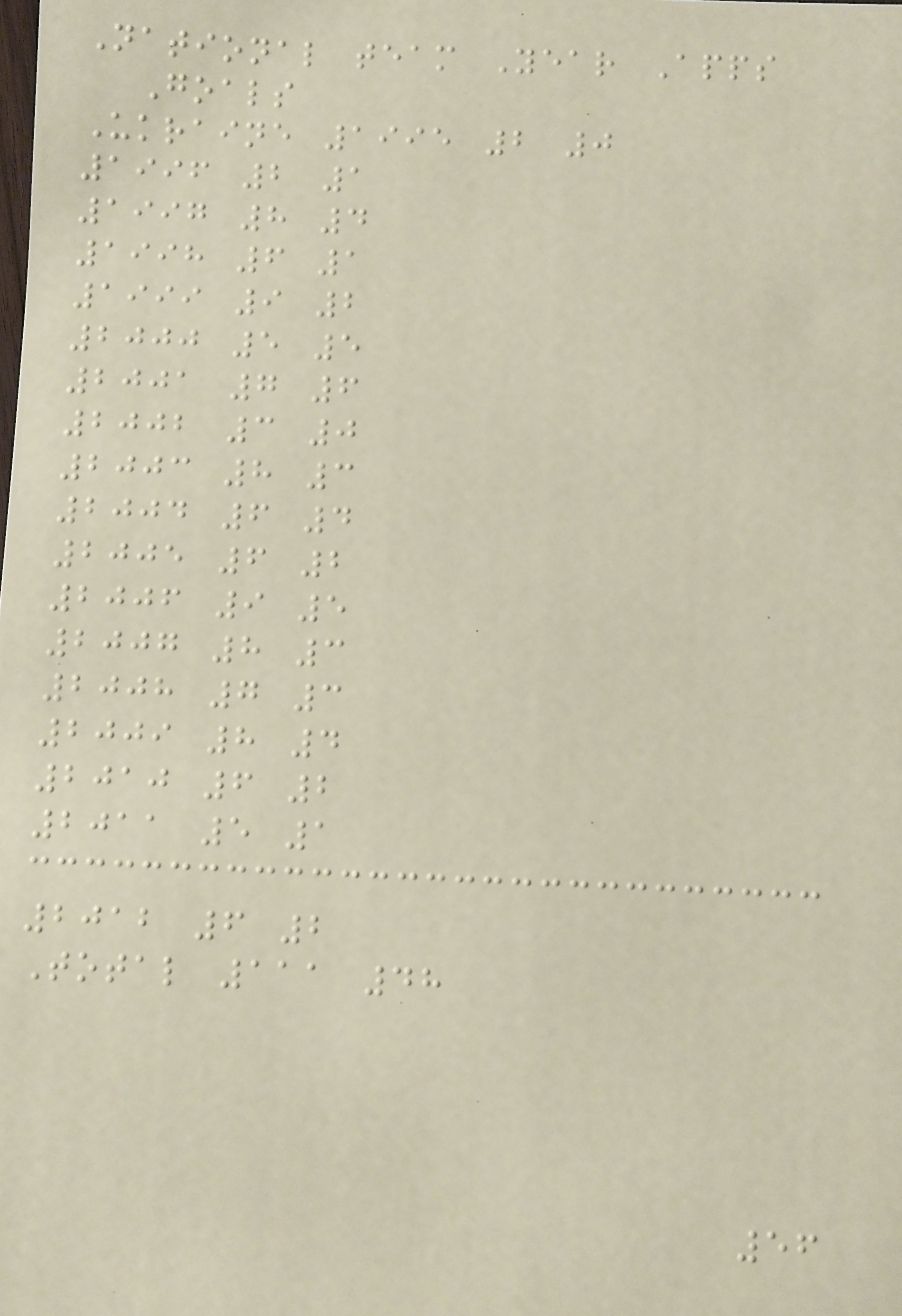National team Year Apps
Goals
Ukraine 1995 2 0
1996 2 1
1997 8 4
1998 6 1
1999 9 2
2000 5 5
2001 7 6
2002 3 0
2003 8 3
2004 6 4
2005 6 2
2006 9 5
2007 8 3
2008 7 3
2009 8 4
2010 6 2
2011 5 1
2012 6 2
Total 111 48
56
